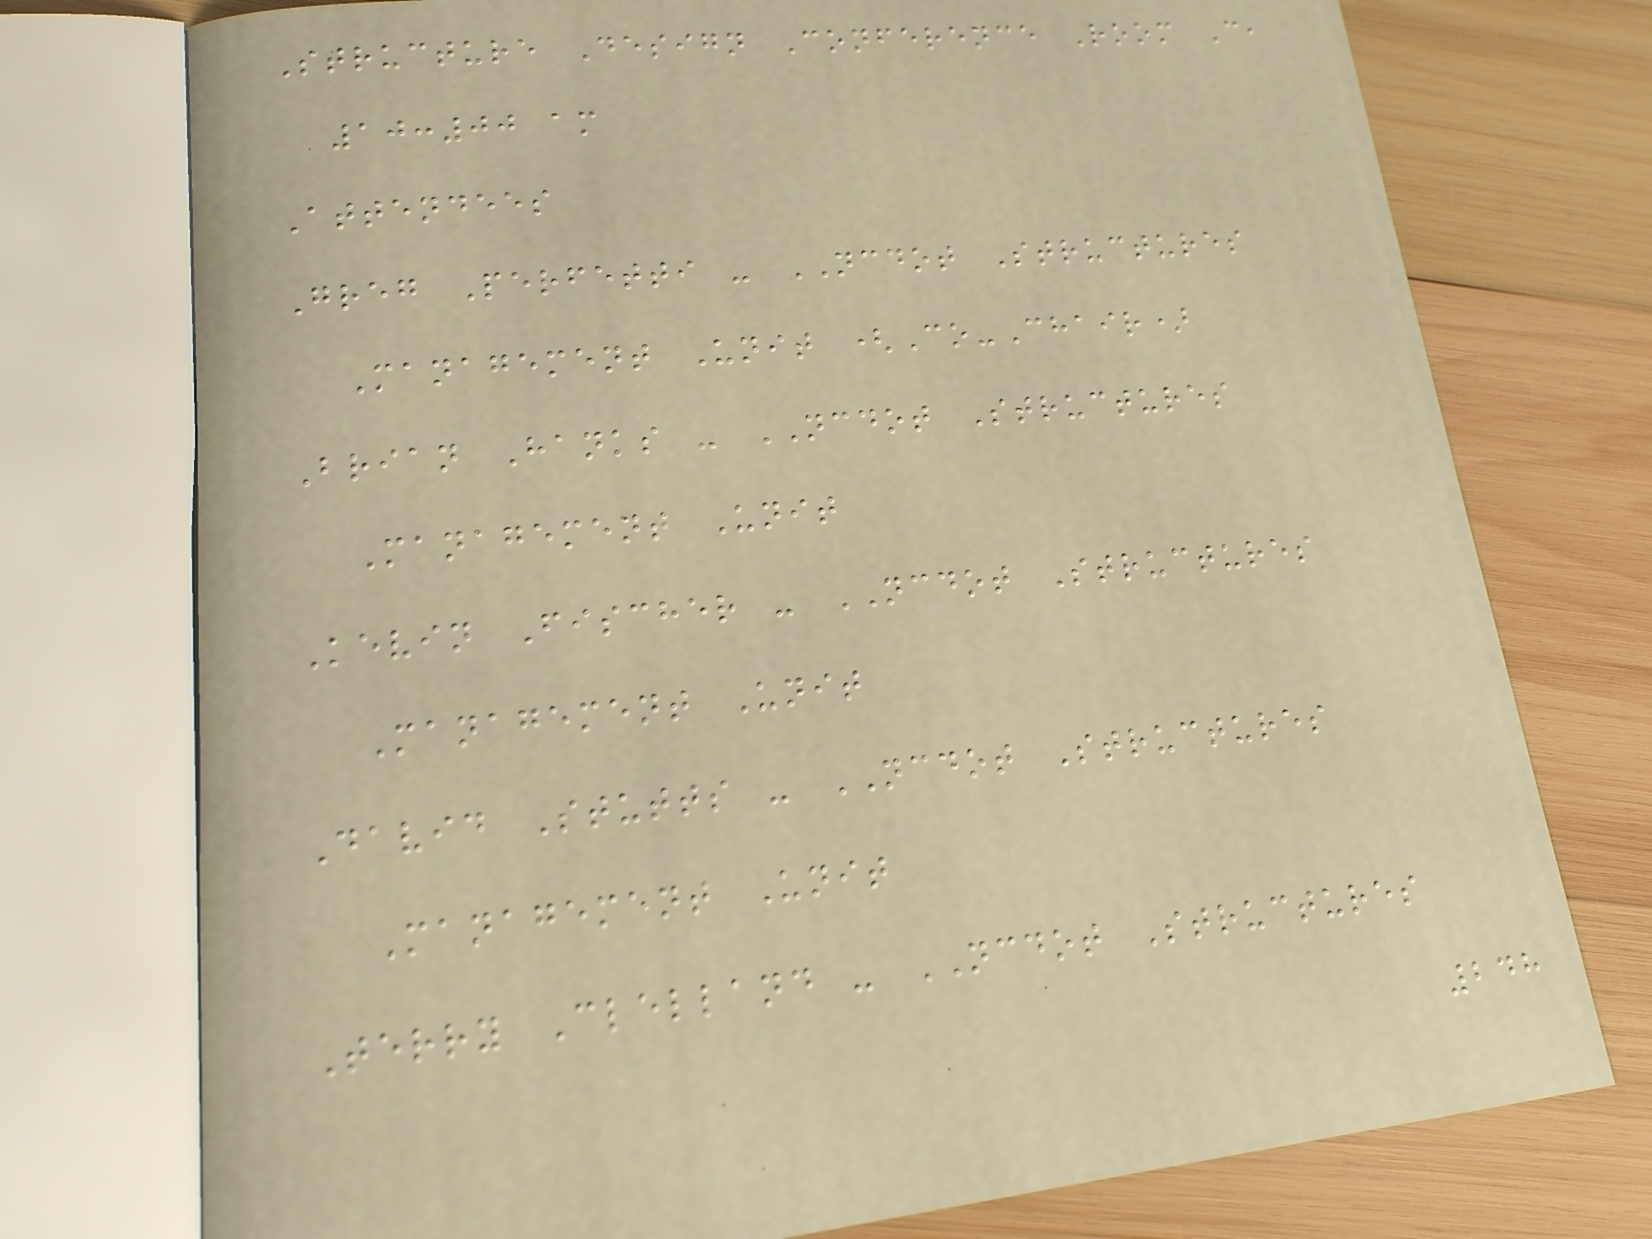Structure Design Conference Room C,
10:00 am
Attendees
Greg Perfetti - NCDOT Structures
Management Unit (Co-Chair)
Brian Hanks - NCDOT Structures
Management Unit
Kevin Fischer - NCDOT Structures
Management Unit
David Stutts - NCDOT Structures
Management Unit
Terry Clelland - NCDOT Structures
248
